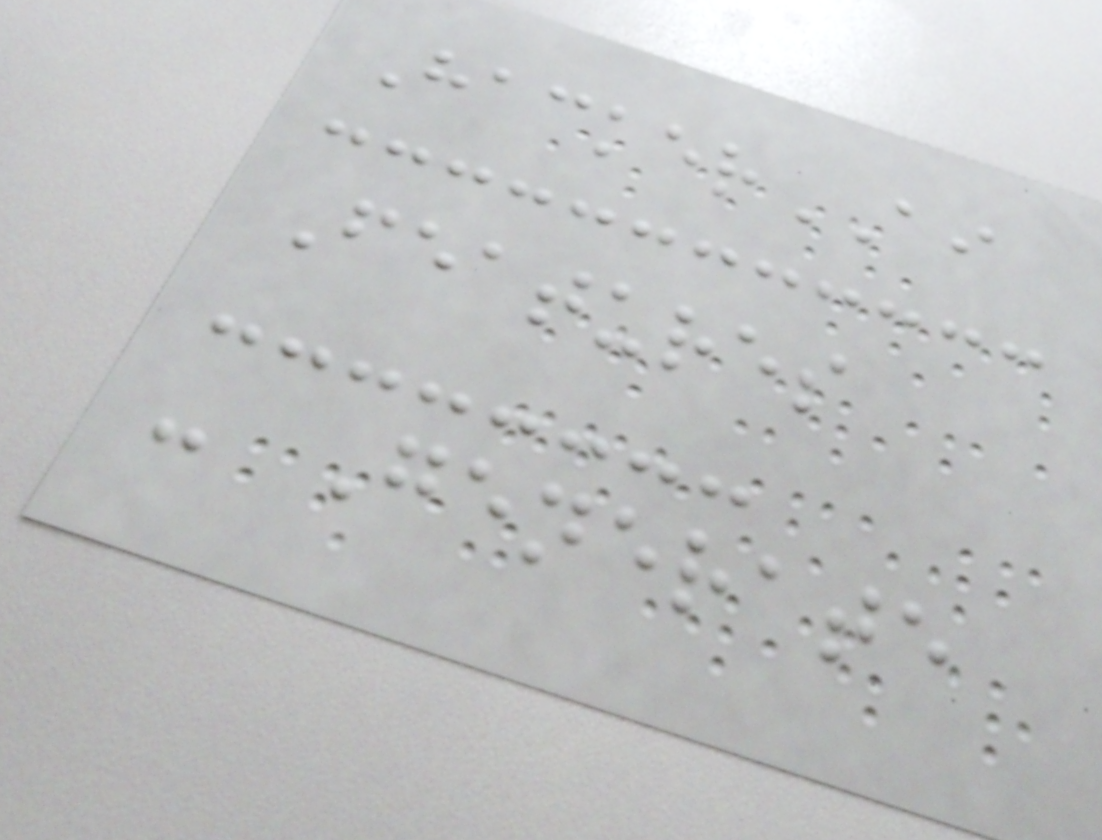HackerAI
Features
- Generate
